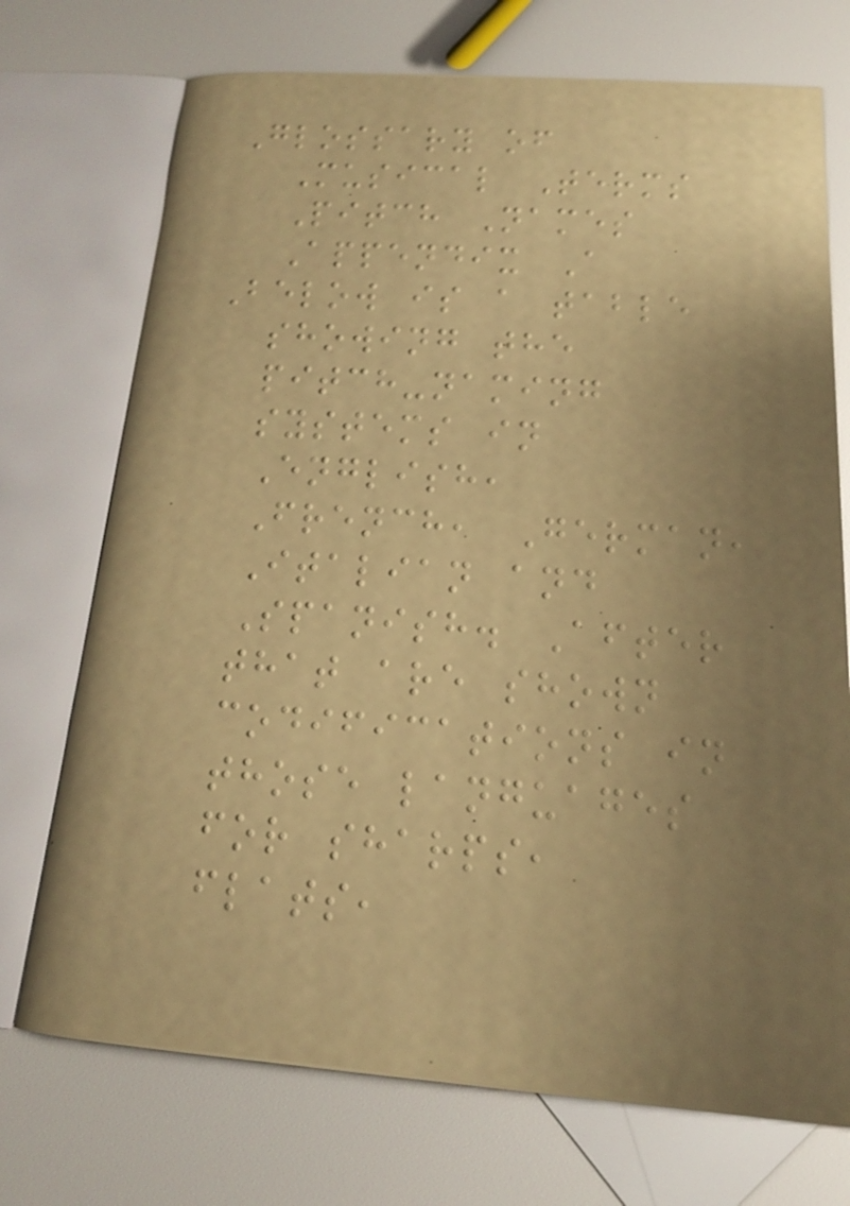Glossary of
Musical Terms
Pitch Names
Appendix A
Below is a table
showing the
pitch-naming
systems in
English,
French, German,
Italian and
Spanish. After
that are shown
codifications in
those languages
for sharps,
flats,
